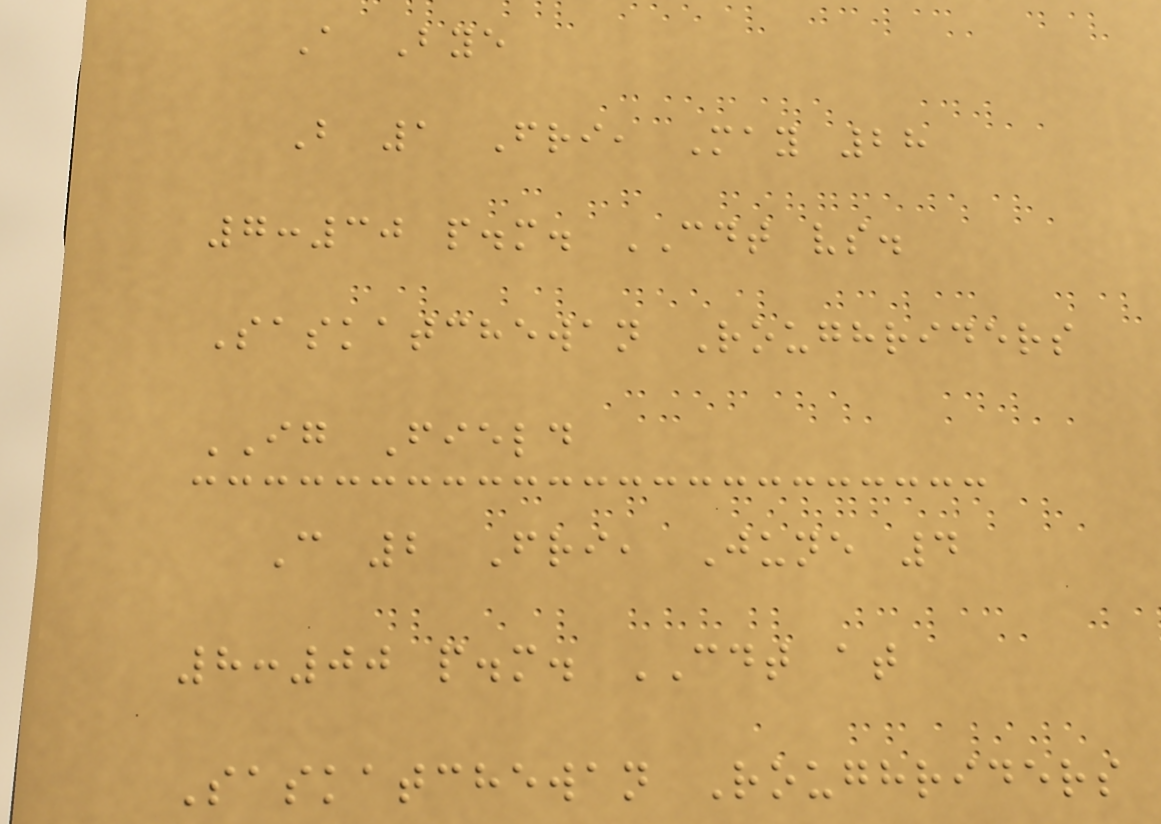A Bye
B 1 Fri, May 28
7:30 p.m. CDT vs.
Saskatchewan Roughriders
IG Field
C 2 Fri, June 4
8:00 p.m. CDT at
Saskatchewan Roughriders
